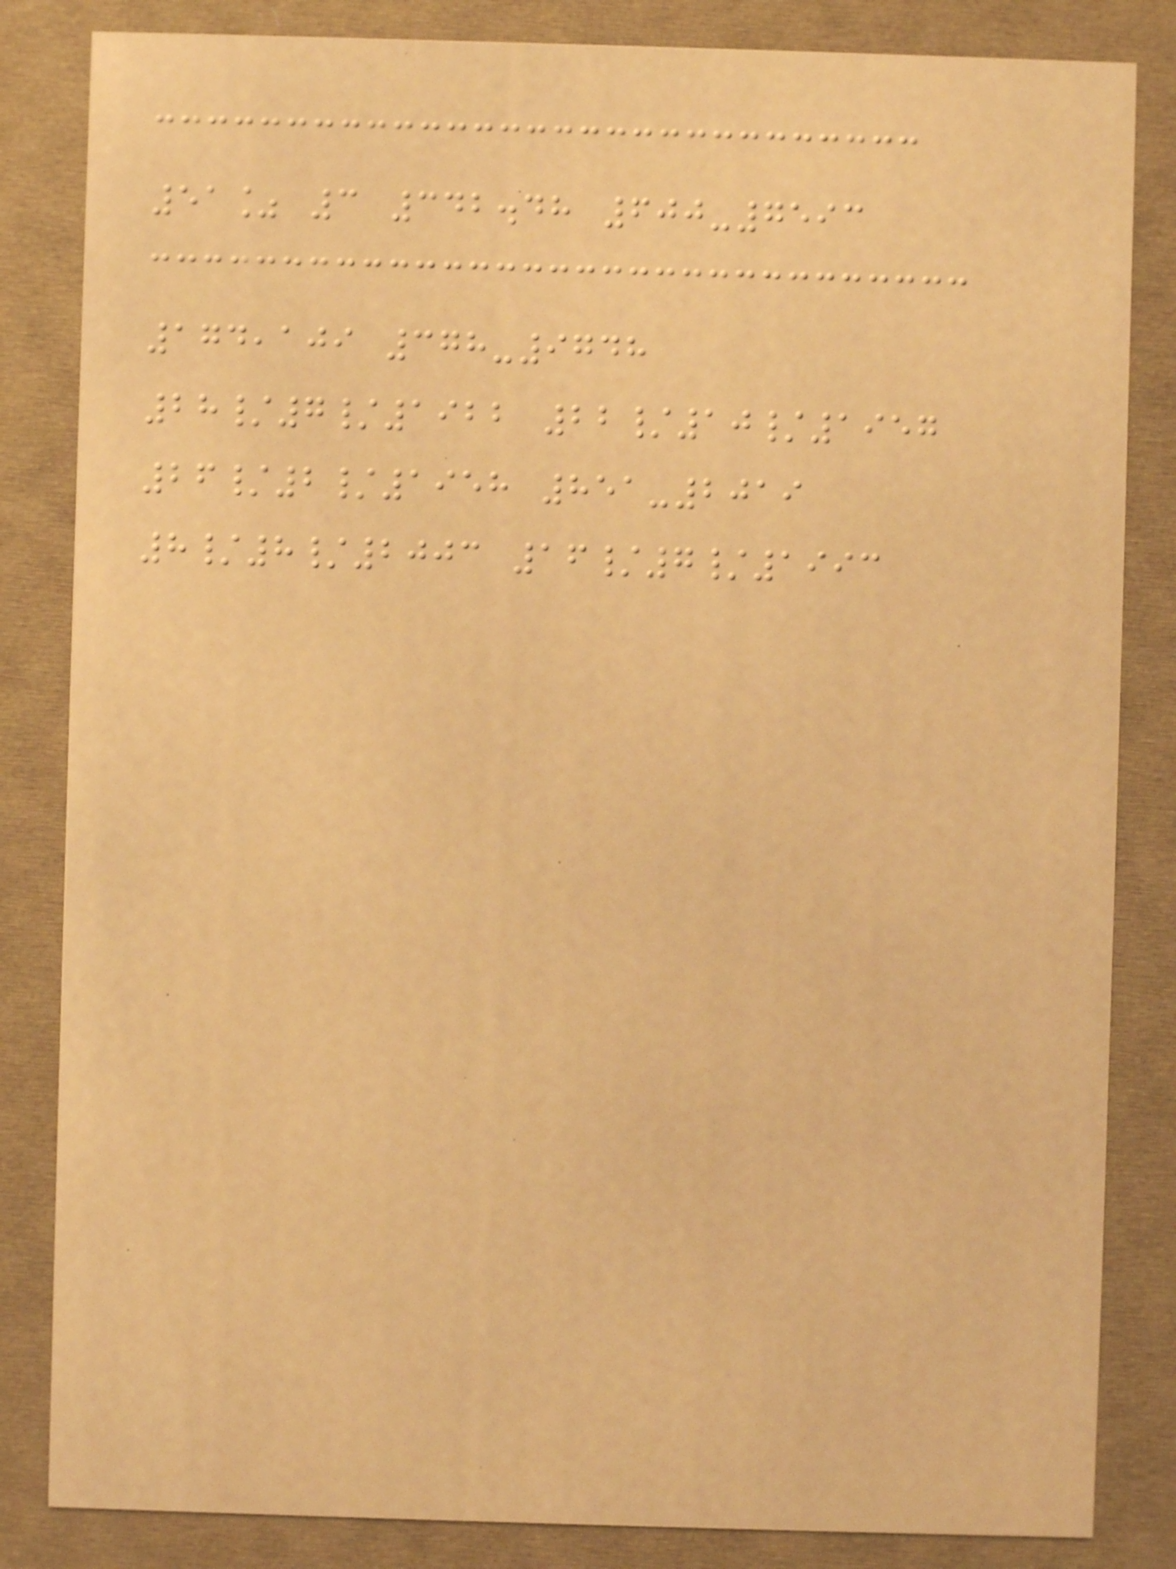51% 3 342.48 600-7593
174,109 378-9748
28/7/1922 22/10/1957
26/2/1958 851-2019
8/8/2003 16/7/1993
